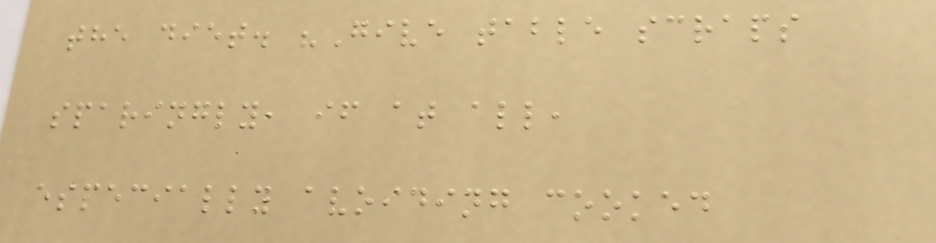the diet. "Give table scraps
sparingly, if at all,
especially avoiding cooked
